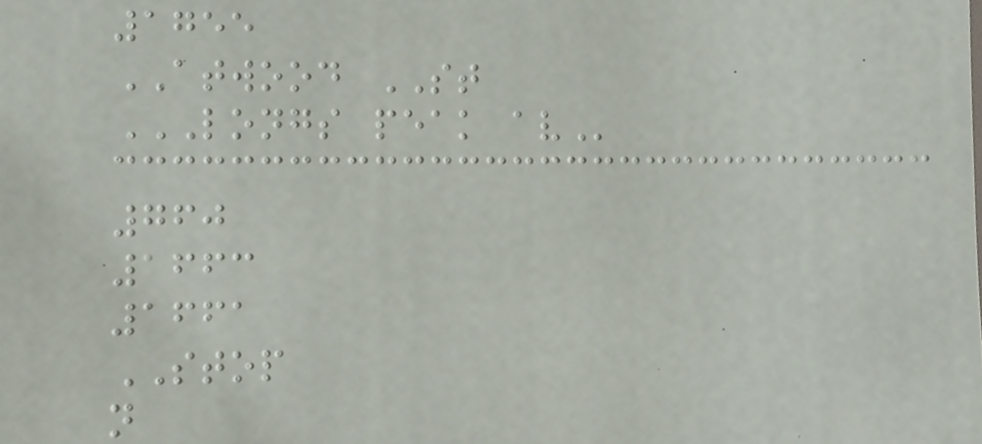1755
ATWOOD ST
LONGS PEAK AV
760
1663
1661
STOP
n
